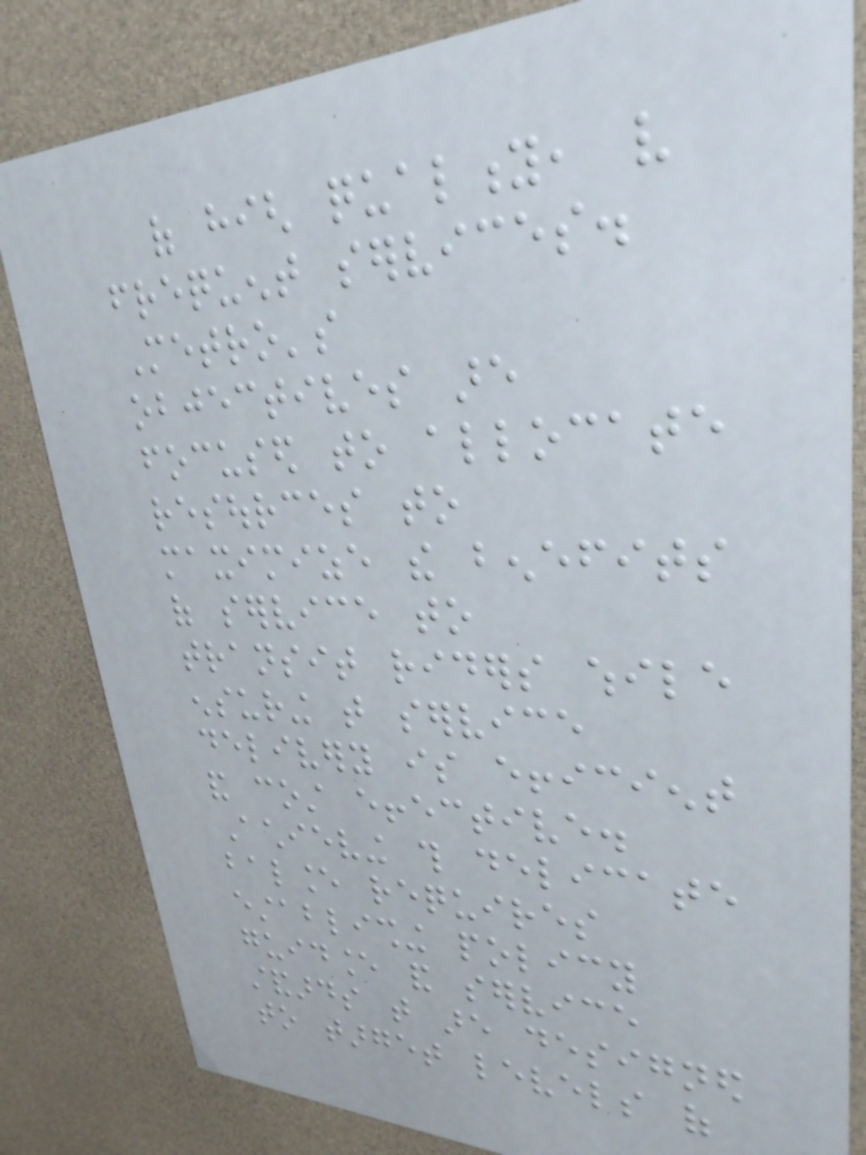of high quality, very
frequent services.
Metro's
objectives are
focused to allocate
resources to
maximize the benefits
of service to
transit riders while
ensuring that service
delivery is efficient
and cost effective.
Achieving this delicate
balance requires
establishing policy
guidance and service
standards that are designed
to target levels of
